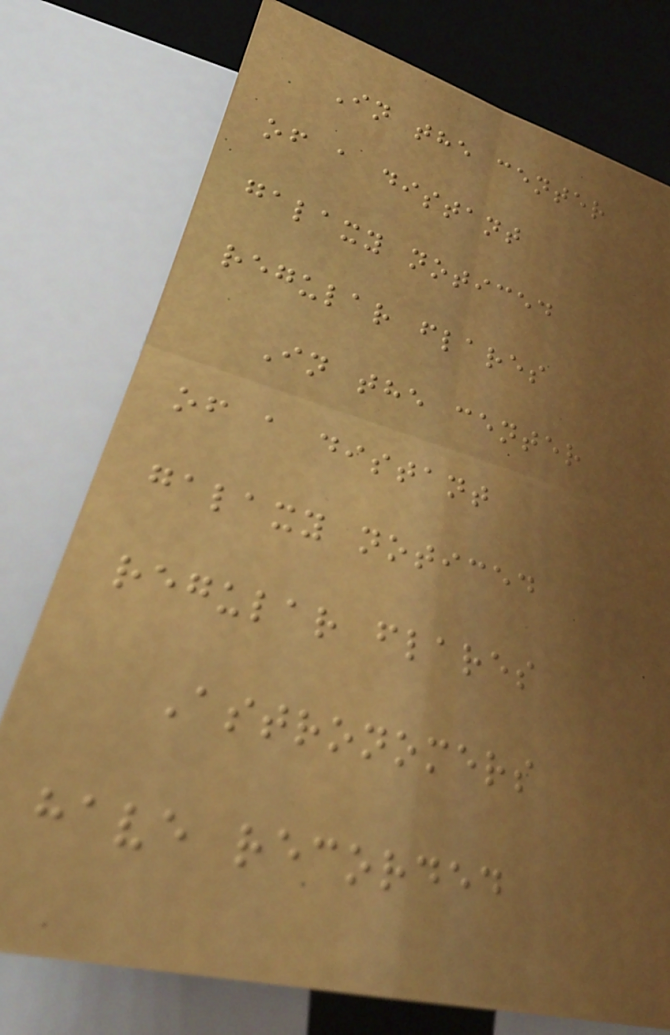In the center
of a distant
galaxy noticed
regular flares
In the center
of a distant
galaxy noticed
regular flares
Astronomers
have recorded
